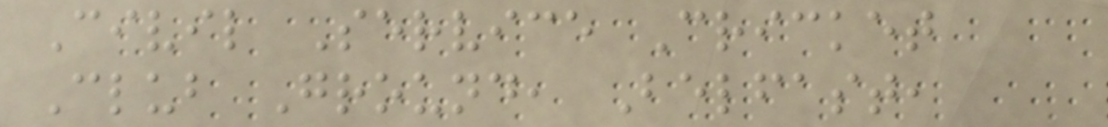Civil Service Cricket
Club Ground, Belfast,
